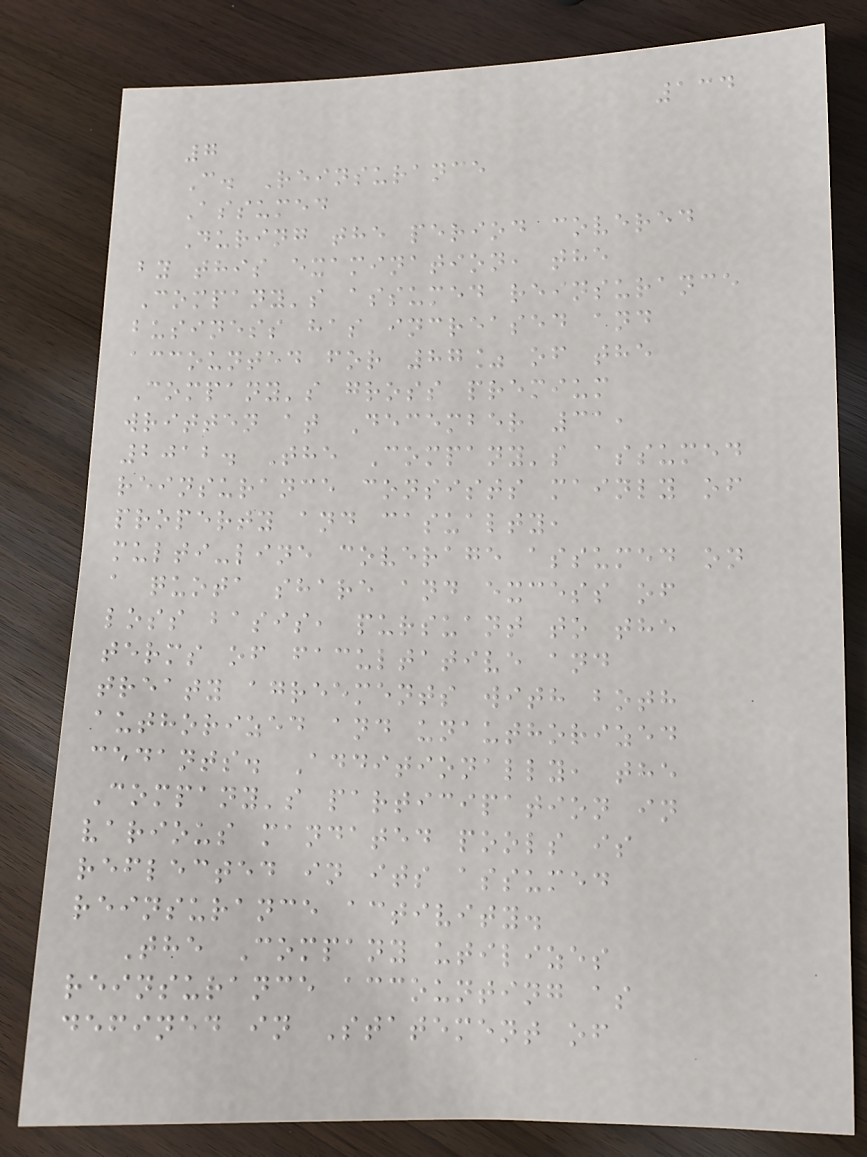134
7
C. Reinsurance
Assumed
During the period covered
by this examination, the
Company's assumed reinsurance
business has increased and
accounted for 87% of the
Company's gross premium
written at December 31,
2012. The Company's assumed
reinsurance consists mainly of
property and casualty,
multi-line coverage assumed on
a quota share and excess of
loss basis, pursuant to the
terms of facultative and
treaty agreements with both
authorized and unauthorized
cedants. Additionally, the
Company's participation in
various mandated pools is
reflected in its assumed
reinsurance activity.
The Company utilizes
reinsurance accounting as
defined in Statement of
